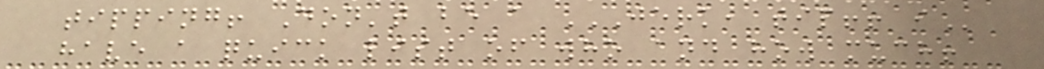tipping! Don't be a JERK, TIP!! I
have a quick list of who and how much!
